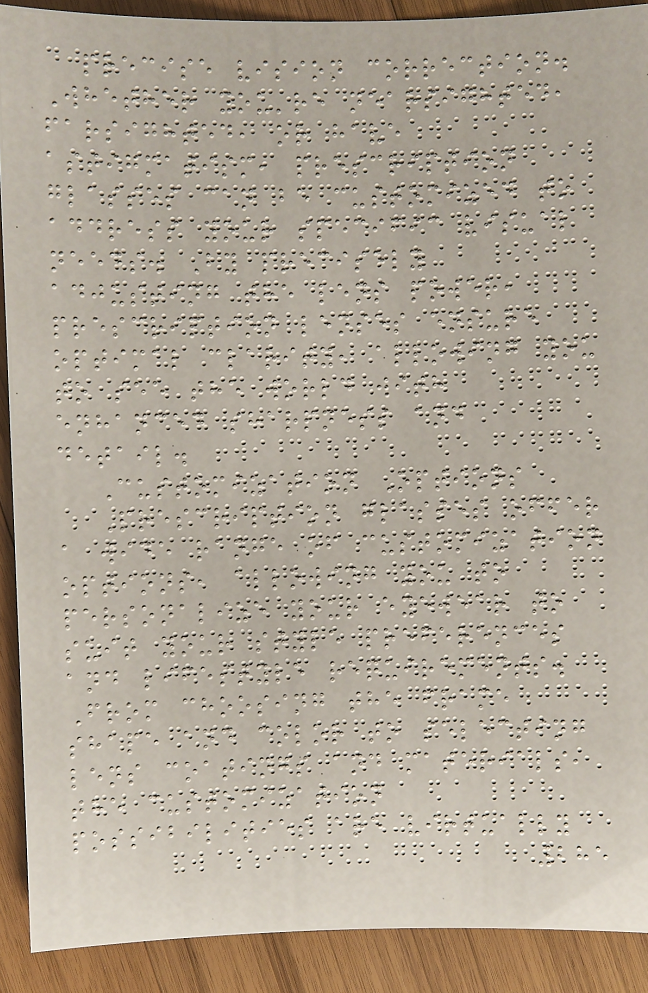precise vision correction.
Whether you're nearsighted,
farsighted, or have
astigmatism, prescription
glasses can be customized to
address your specific visual
needs. By precisely
adjusting the lens power,
prescription lenses ensure
optimal clarity, allowing you
to see the world with
enhanced sharpness and
detail.
Customization Options
Prescription glasses offer
a wide range of customization
options, allowing you to
personalize your eyewear to
suit your style preferences
and lifestyle requirements.
From choosing the frame
shape and color to selecting
lens coatings and materials,
the customization
possibilities are virtually
285
